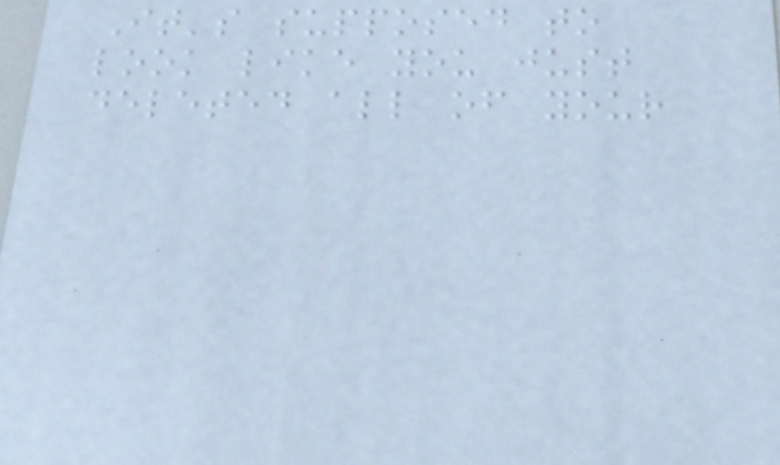It's supposed to
look like you just
deleted all of your
